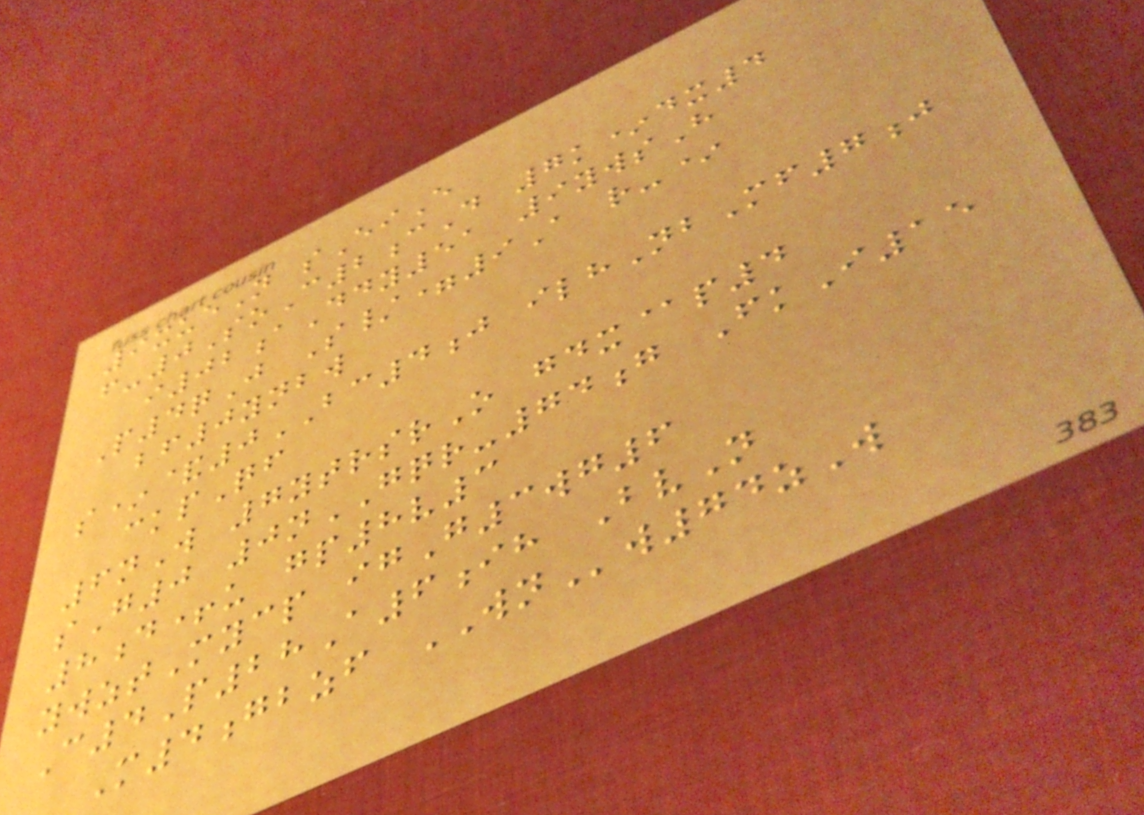9xueN sEiE
f-0SoC2cD 7k*dx4
i02aDdy51 9ywsH
P4qJ S/=9A r-*
bf0ynbw
s*&0BC4j ilhNbMf7j
ckpQf
6nW 7ytrsrO gdx@p4
sG0 0nGQR-74g FkI15
8d+u gp8v3
ywztMycp igG3wg6
C4P28A6ih BvN
M4gbzf WNw74zW
